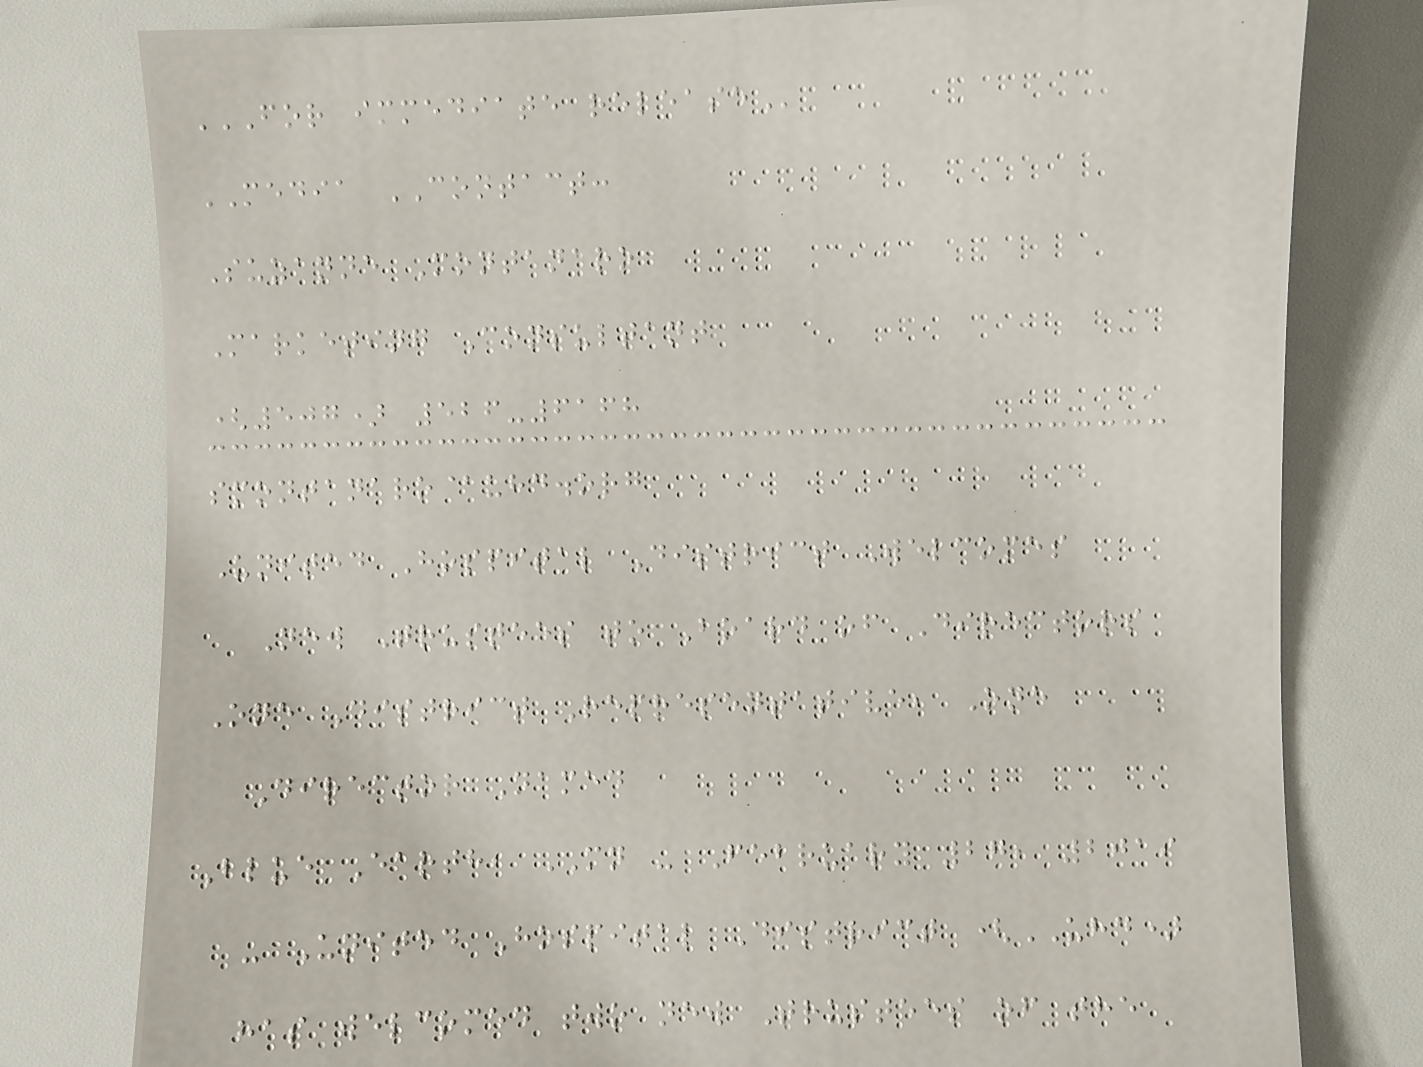FOR IMMEDIATE RELEASE
MEDIA CONTACT:
Suzanne Montanaro
Marketing Consultant
(507) 526-6168
smontanaro@uhd.org
United Hospital District Welcomes
New Trustees to Board of Directors
One District Representative, One
Director Named
Blue Earth, MN - February 27, 2019
- United Hospital District (UHD)
has welcomed two new Trustees of the
